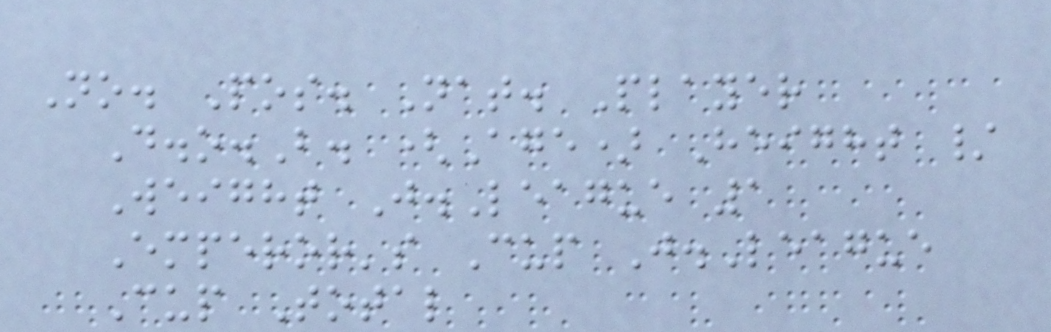No. Pos. Nat. Player
D.o.B. (Age) Height /
Weight J.League 1
Emperor's Cup J.League
Cup Total
